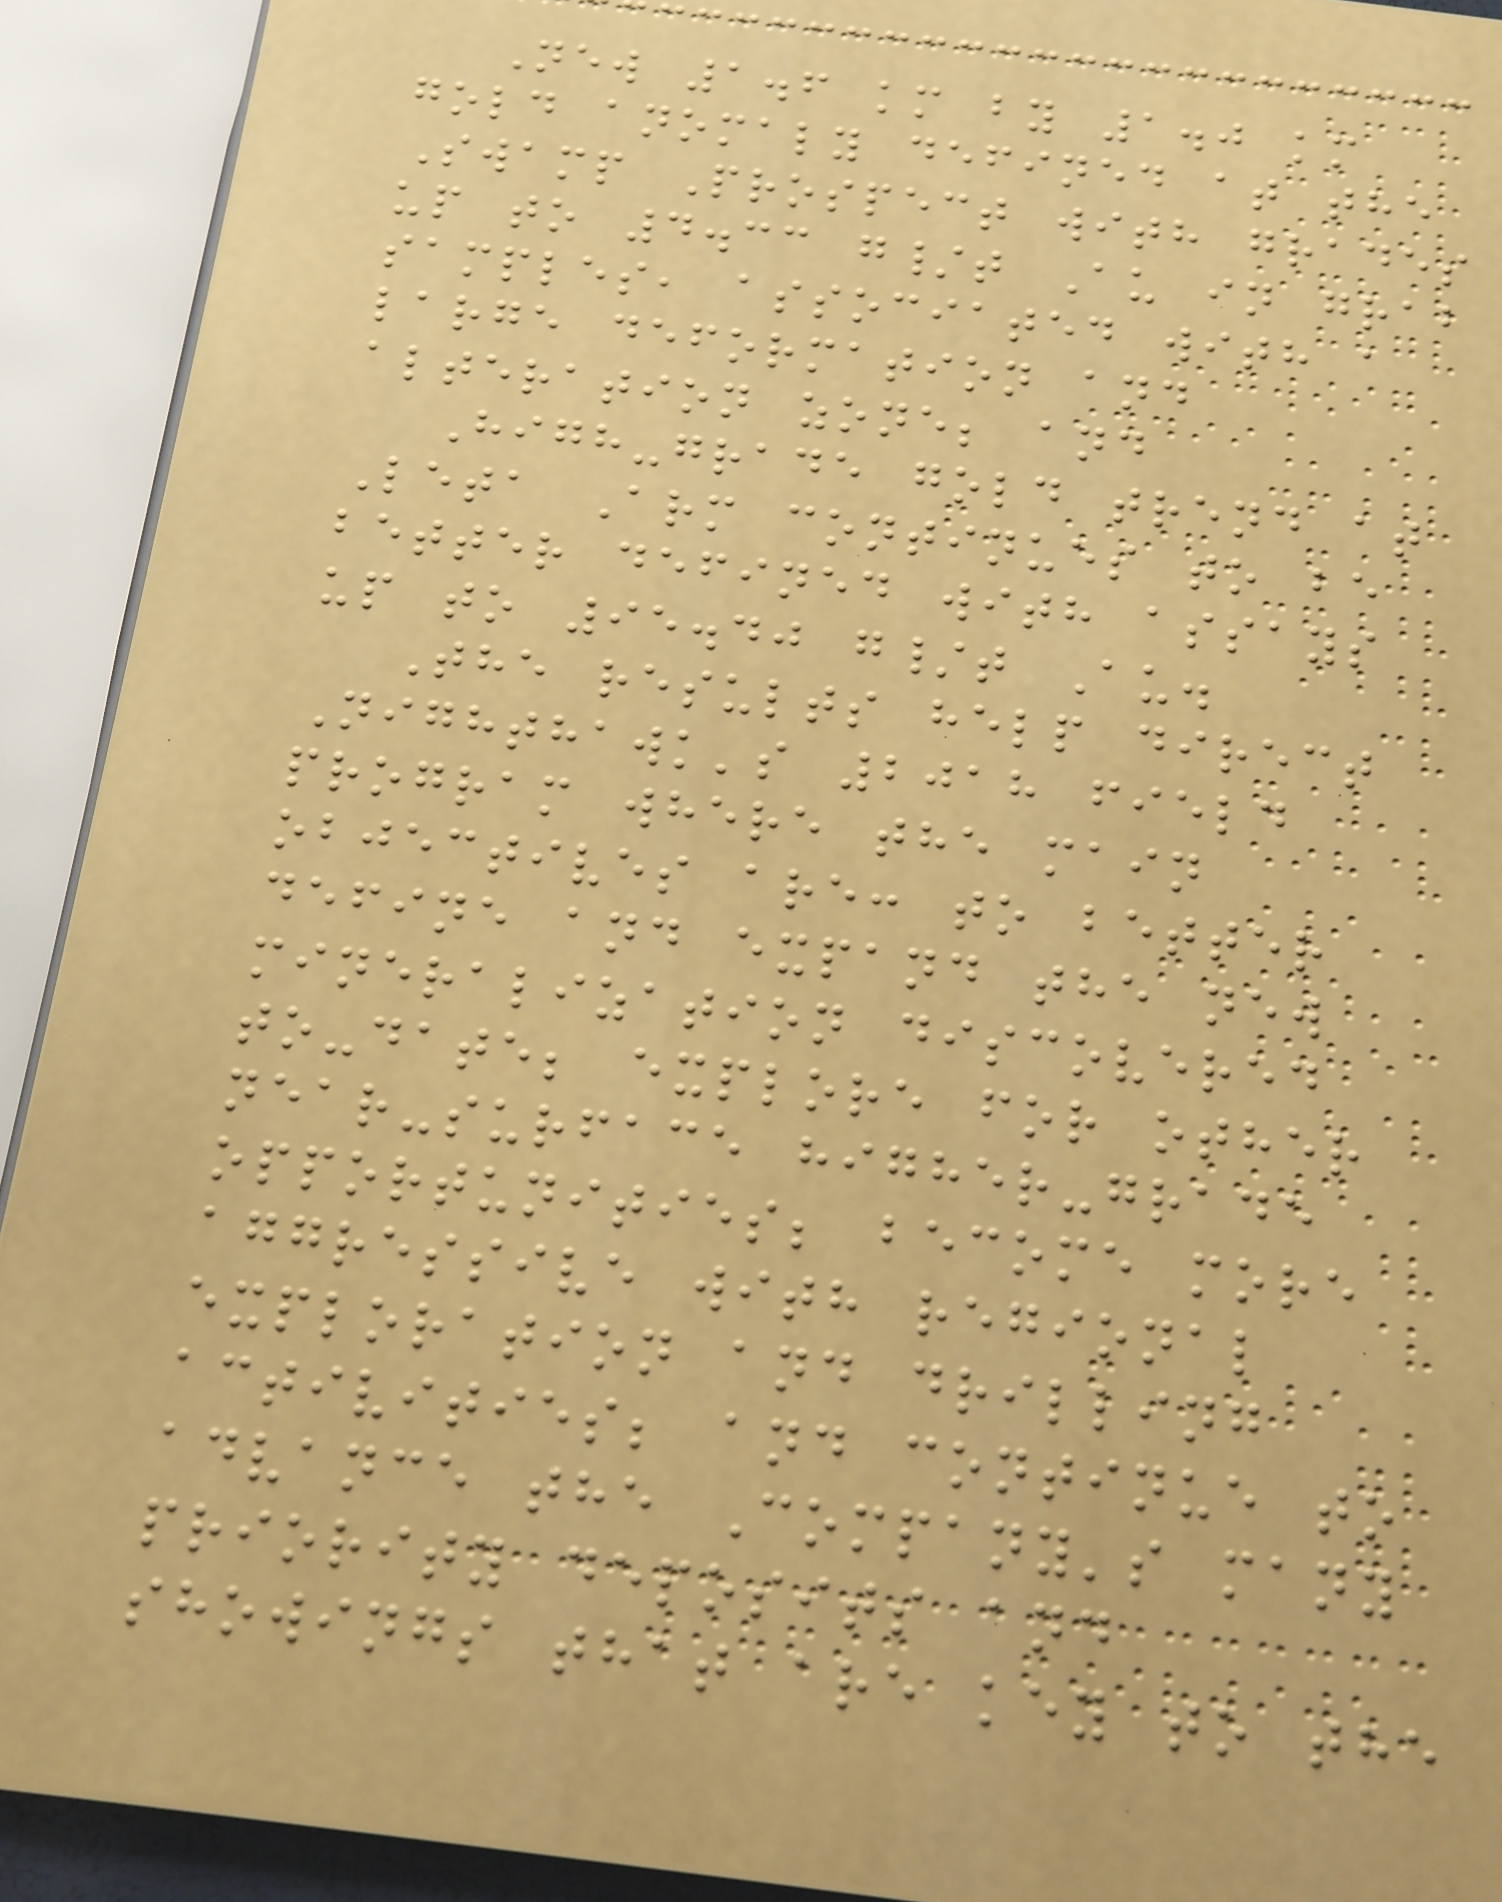New 1.6 km by 1.0 km
gold anomaly defined at the
Swamp Prospect with grades
up to 4.33 g/t Au in grab
samples, associated with a
large deformation and
alteration zone; and
High-grade gold trend at
Leta Arm continues to be
better defined with assays
up to 95.40 g/t Au.
The results help direct
Nighthawk's 2018 field
program where the main
objectives are: to better
define and expand the new
mineralization discovered
to-date; explore for other
near-surface higher-grade
opportunities; become more
aggressive with regional
exploration and drilling
activities; and continue to
advance the Company's many
priority deposits and
showings that are key to the
